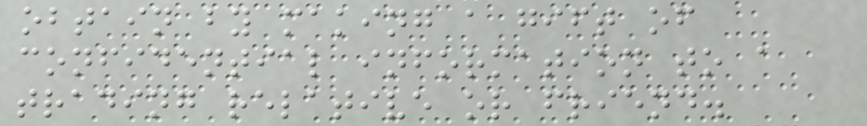obtain by making a gift of
confidential information to a
trading relative or friend.
